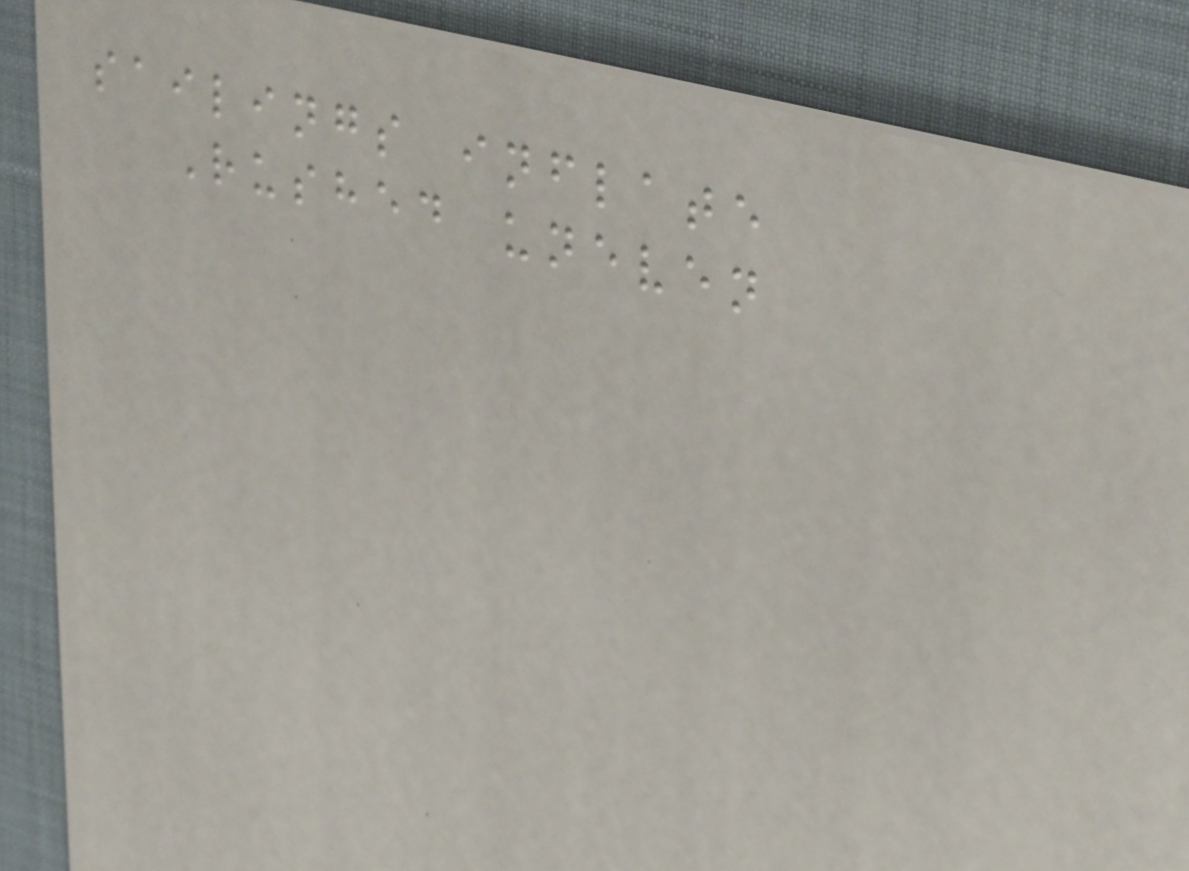sailings inflate
Rushed uneven
